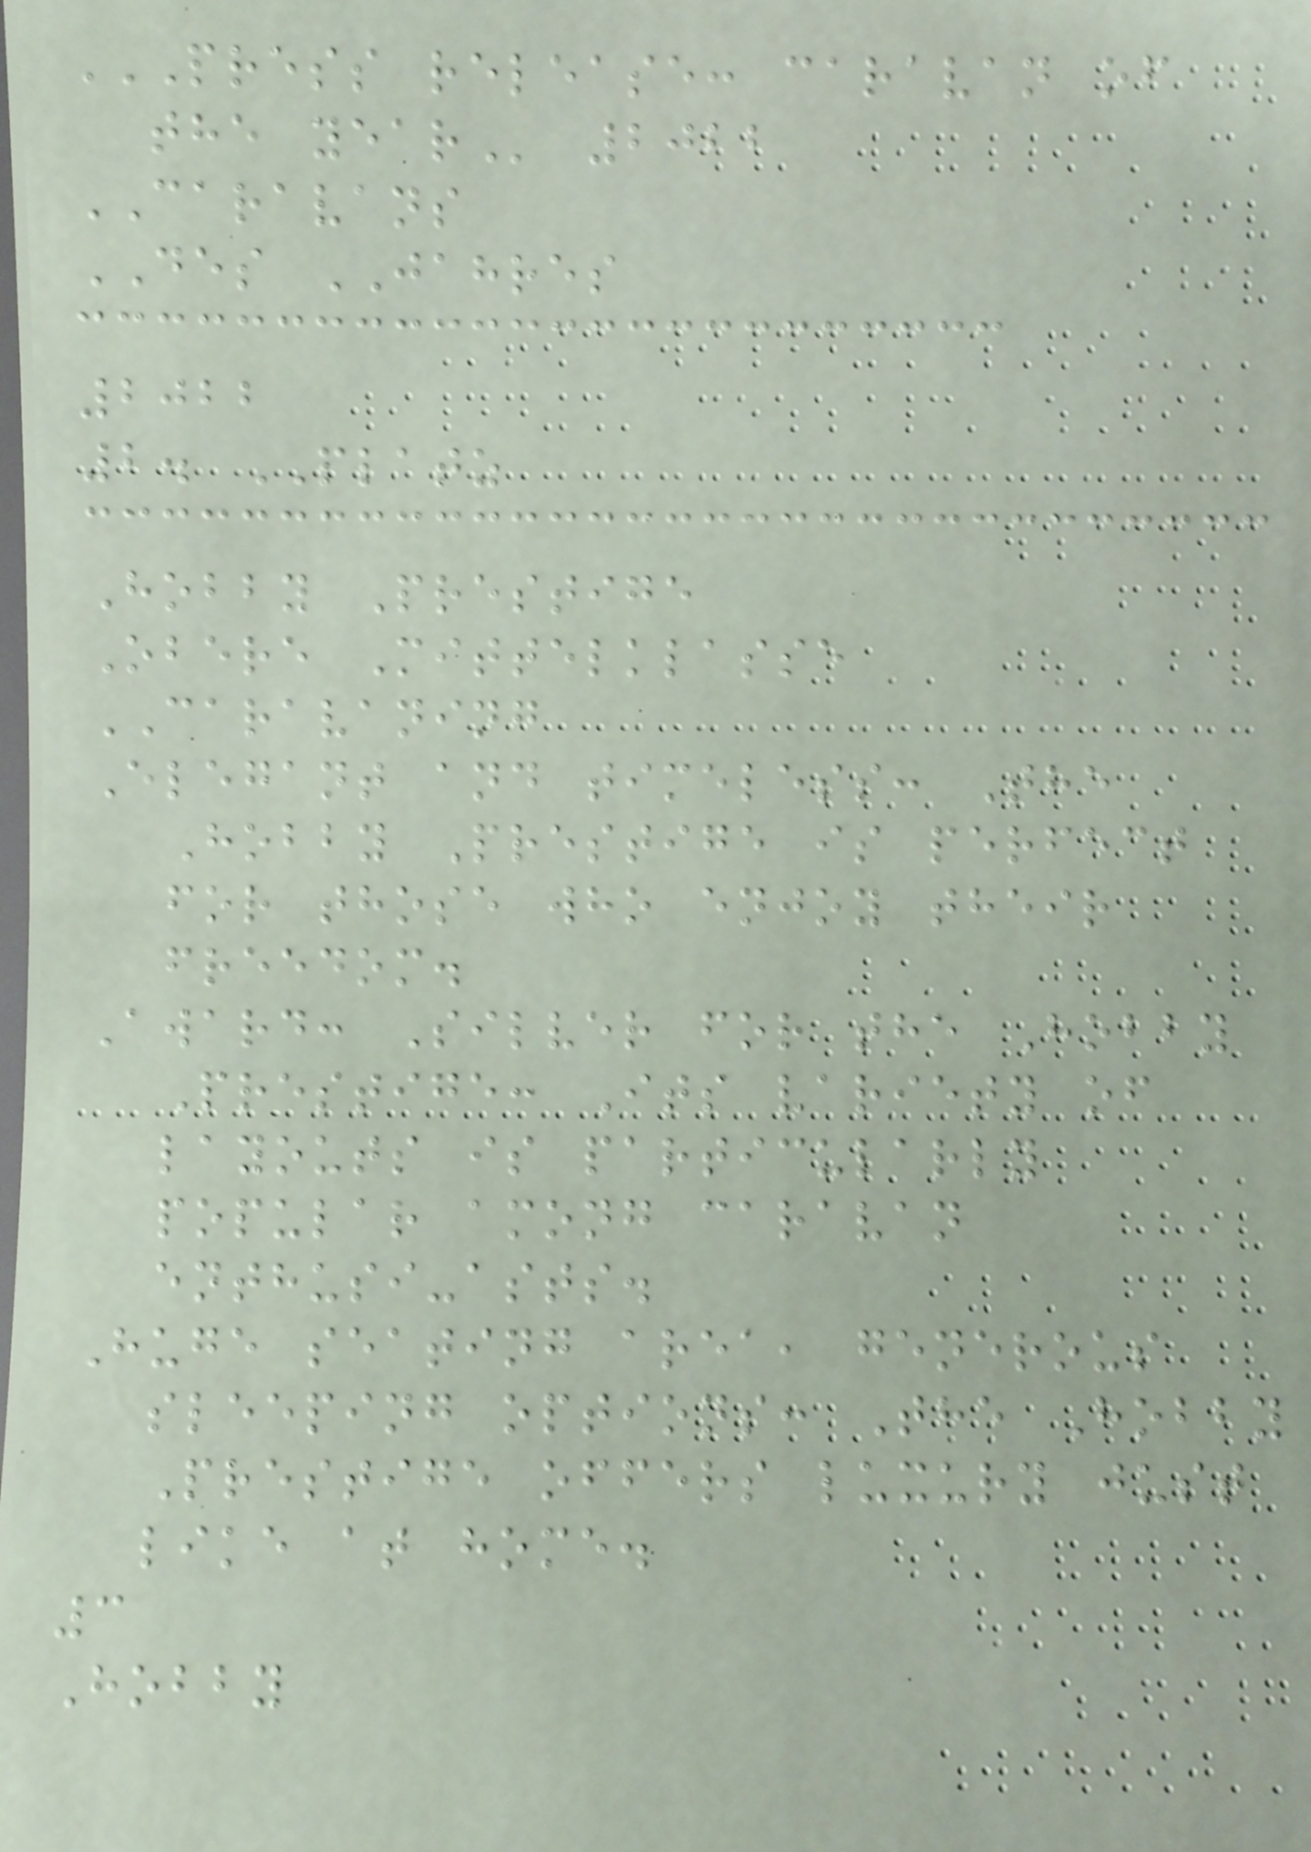PRESS RELEASE: CARAVAN OF
THE YEAR 2022
CARAVANS
DES JAHRES
2022
2. PLATZ
Hobby Prestige
Obere Mittelklasse
CARAVANING
Elegant and timeless: The
Hobby Prestige is perfect
for those who enjoy their
freedom.
Award: Silver for the Hobby
Prestige: Its variety of
layouts is particularly
popular among caravan
enthusi-asts.
Huge seating area, generous
sleeping options: The Hobby
Prestige offers luxury just
like at home.
3
Hobby
